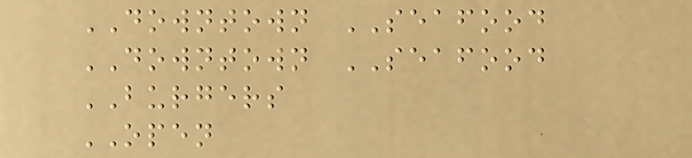DOWNTOWN SEAFOOD
DOWNTOWN SEAFOOD
BURGERS
OPEN
